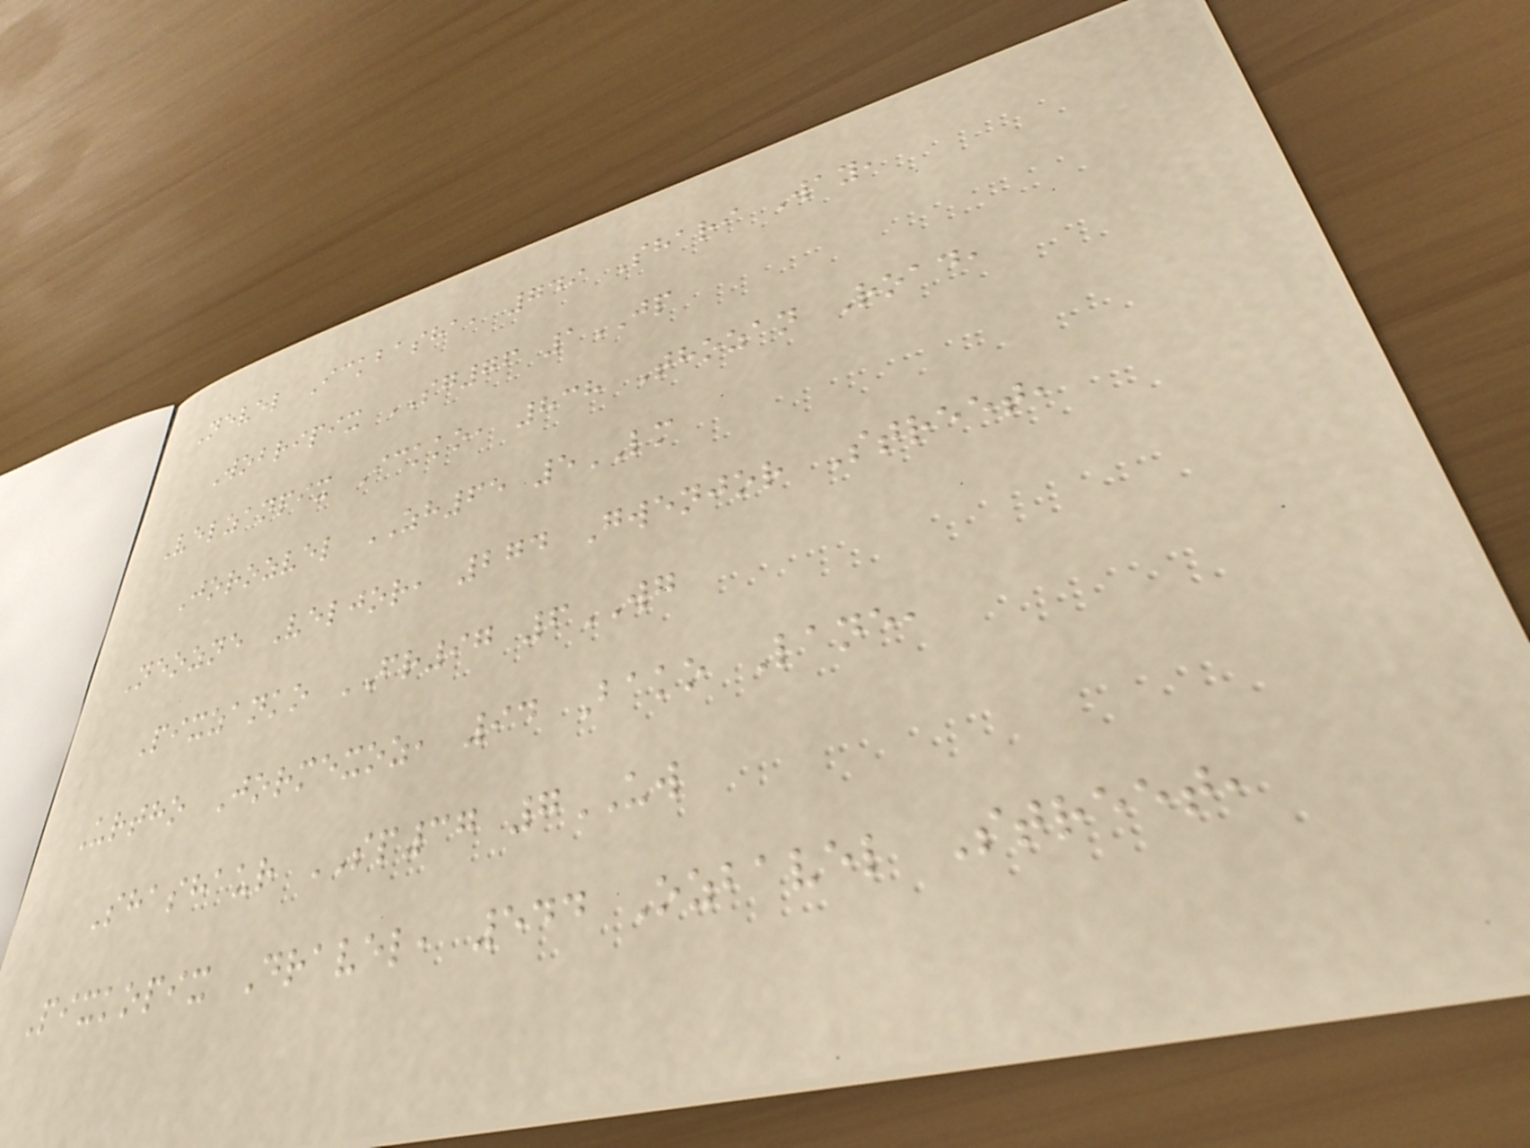Nevel Ickbasha, 749 Shari Way,
Wobripix SG76 1JP
Velzanpix Ickko, 838 Thozan Road,
Jorozvel ZH65 5LM
Neozne Veljor, 274 Gwenjor Street,
Pixzanko FR97 6WG
Urtho Jormexoz, 94 Bako Lane,
Shashaur SP37 7UW
Pixkopix Dravel, 544 Ozbavel Street,
